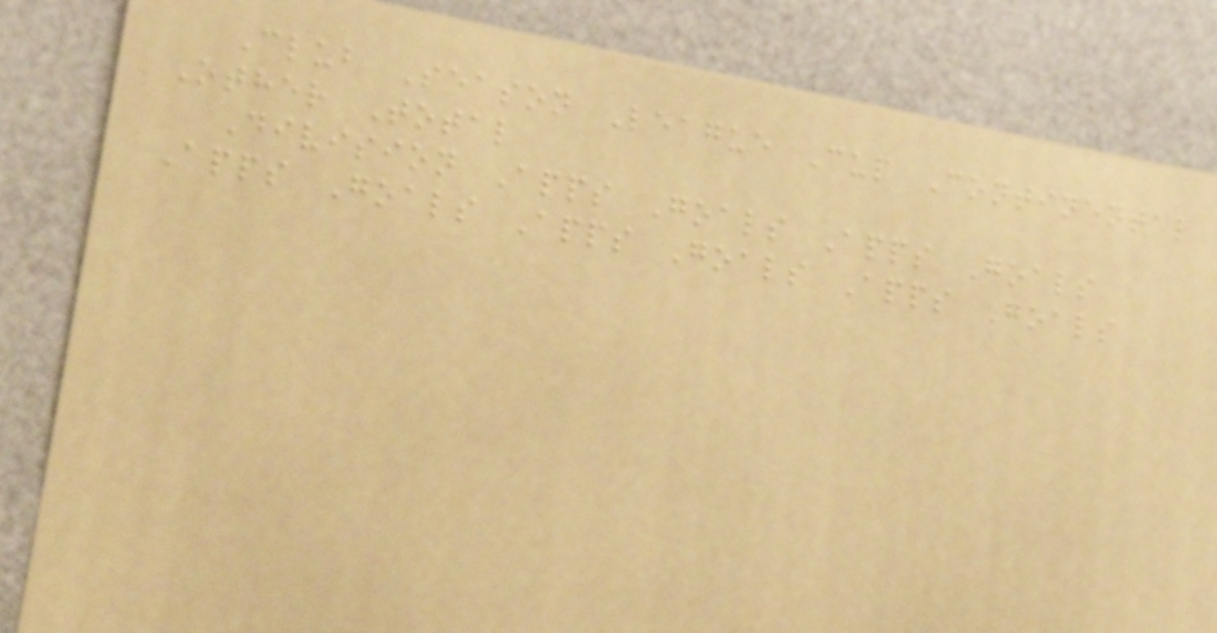Club Season League Cup Continental
Other Total
Division Apps Goals Apps Goals
Apps Goals Apps Goals Apps Goals
